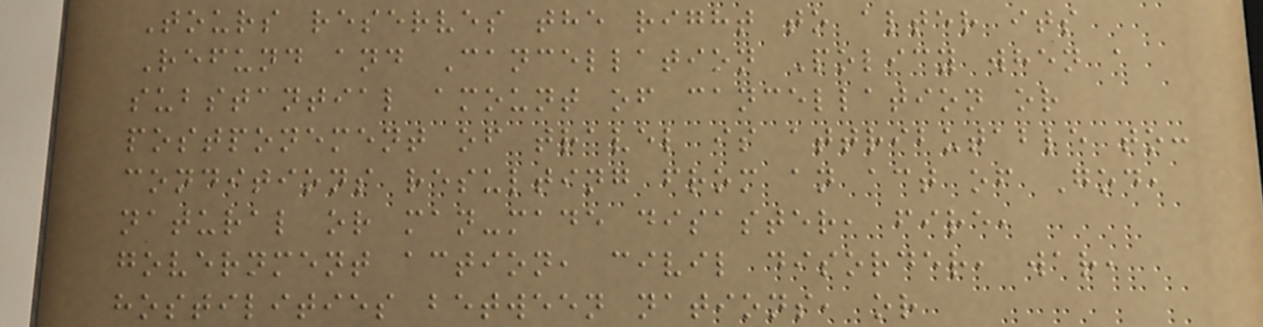Tours reserves the right to alter its
Refund and Cancellation Policy when a
substantial amount of cancellation or
postponement of travel is attributable to:
conditions resulting from an act of God,
natural or man-made disaster, fire,
government action, civil disorder, war,
hostilities between nations, or
